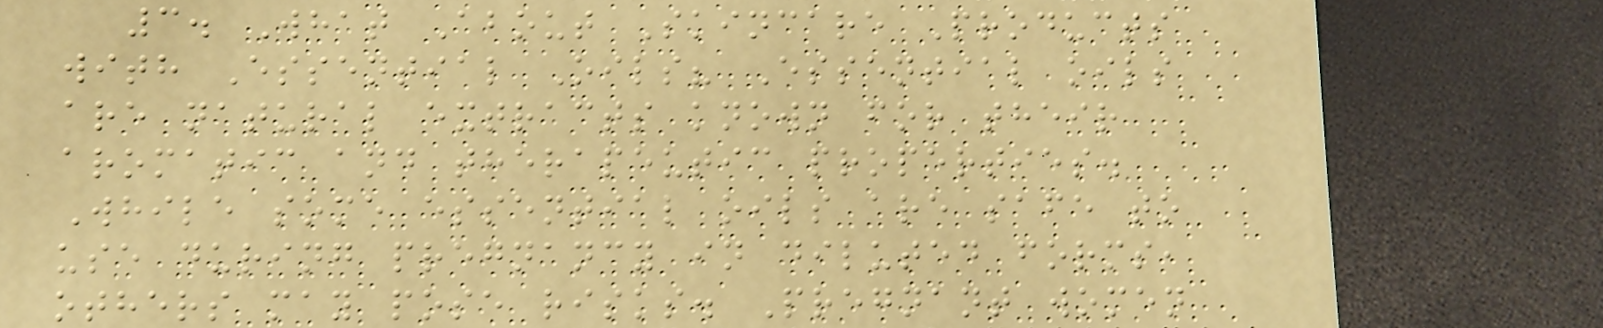3. What About Skincare Products
with Essential Oils? Essential oils
are natural extracts known for their
aromatic and therapeutic properties.
While some essential oils are safe to
use during pregnancy in diluted forms,
others may pose risks. Pregnant women
